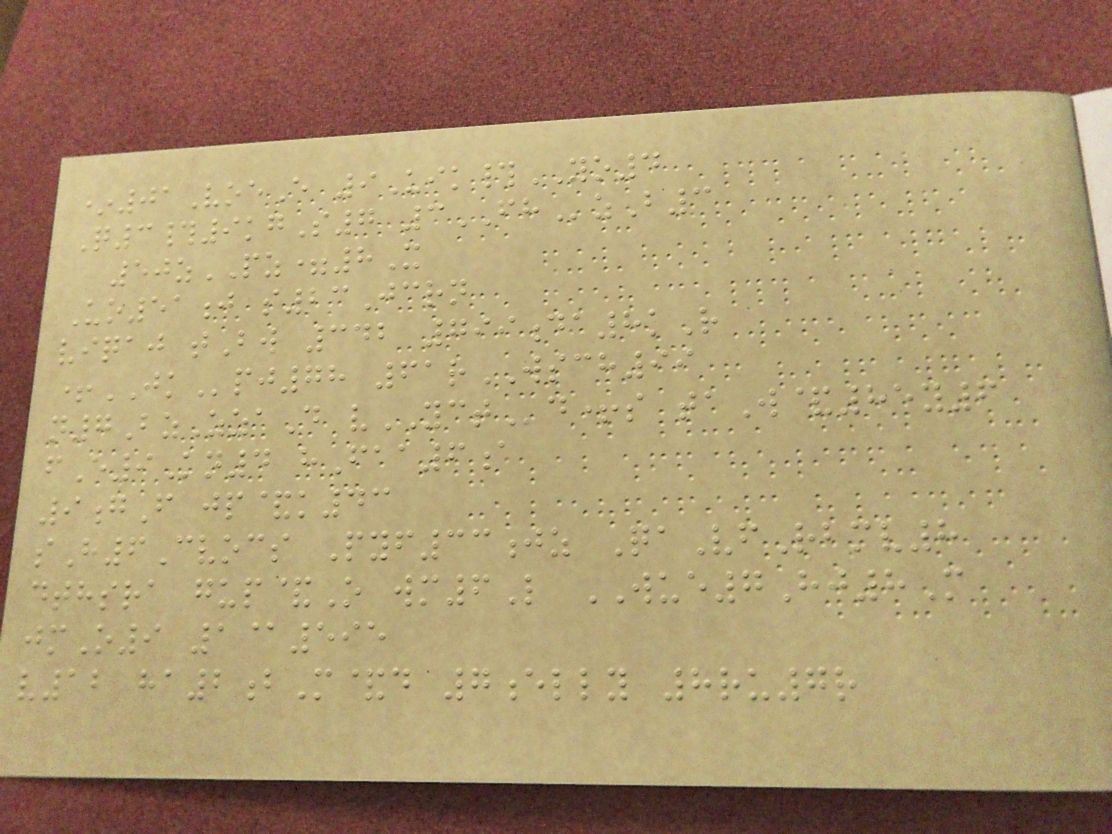*01VoeE 9Uik#YO4
Q3#9kgS7 3FHzB3
50zPZ=8X
Uo51j s23Jcrn
viqaj tBw 342 799da8kR
+JKpj78 61rWSCH99
n7BzZzaD vYCTd+s taW&85y6
fE9Kn4 hFaa6a
9gF jp&k43
sH6Cvocs Pyf33jz QaVfRbmv8
dthsra gup&O wm6L WUE7Hj8M
jmO9 1@595
v12 ha2bM&d 7elly 8ru7r
